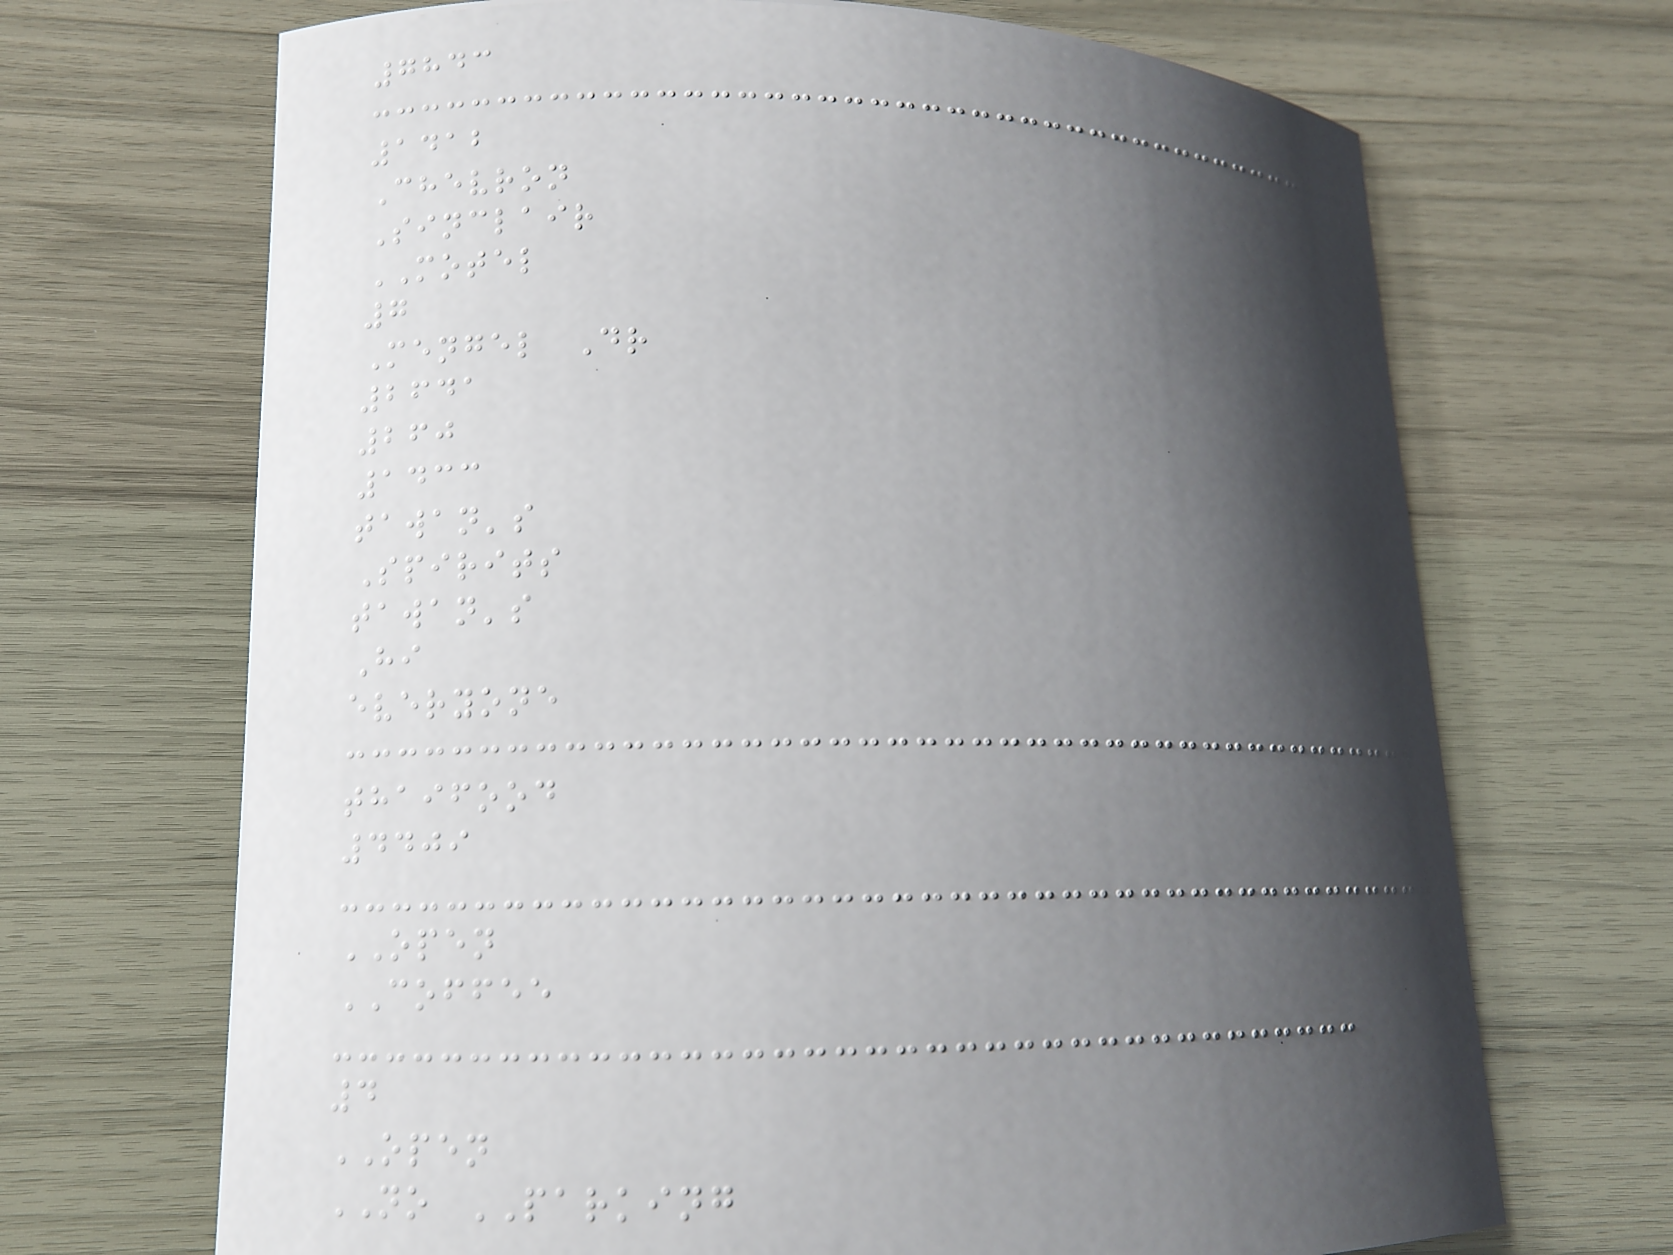7843
1412
Chevron
Sinclair
MOTEL
7
Mengel Dr
2641
260
1433
tawan's
Spirits
tawan's
Hi
everyone
thaifood
4409
OPEN
COFFEE
4
OPEN
NO PARKING
